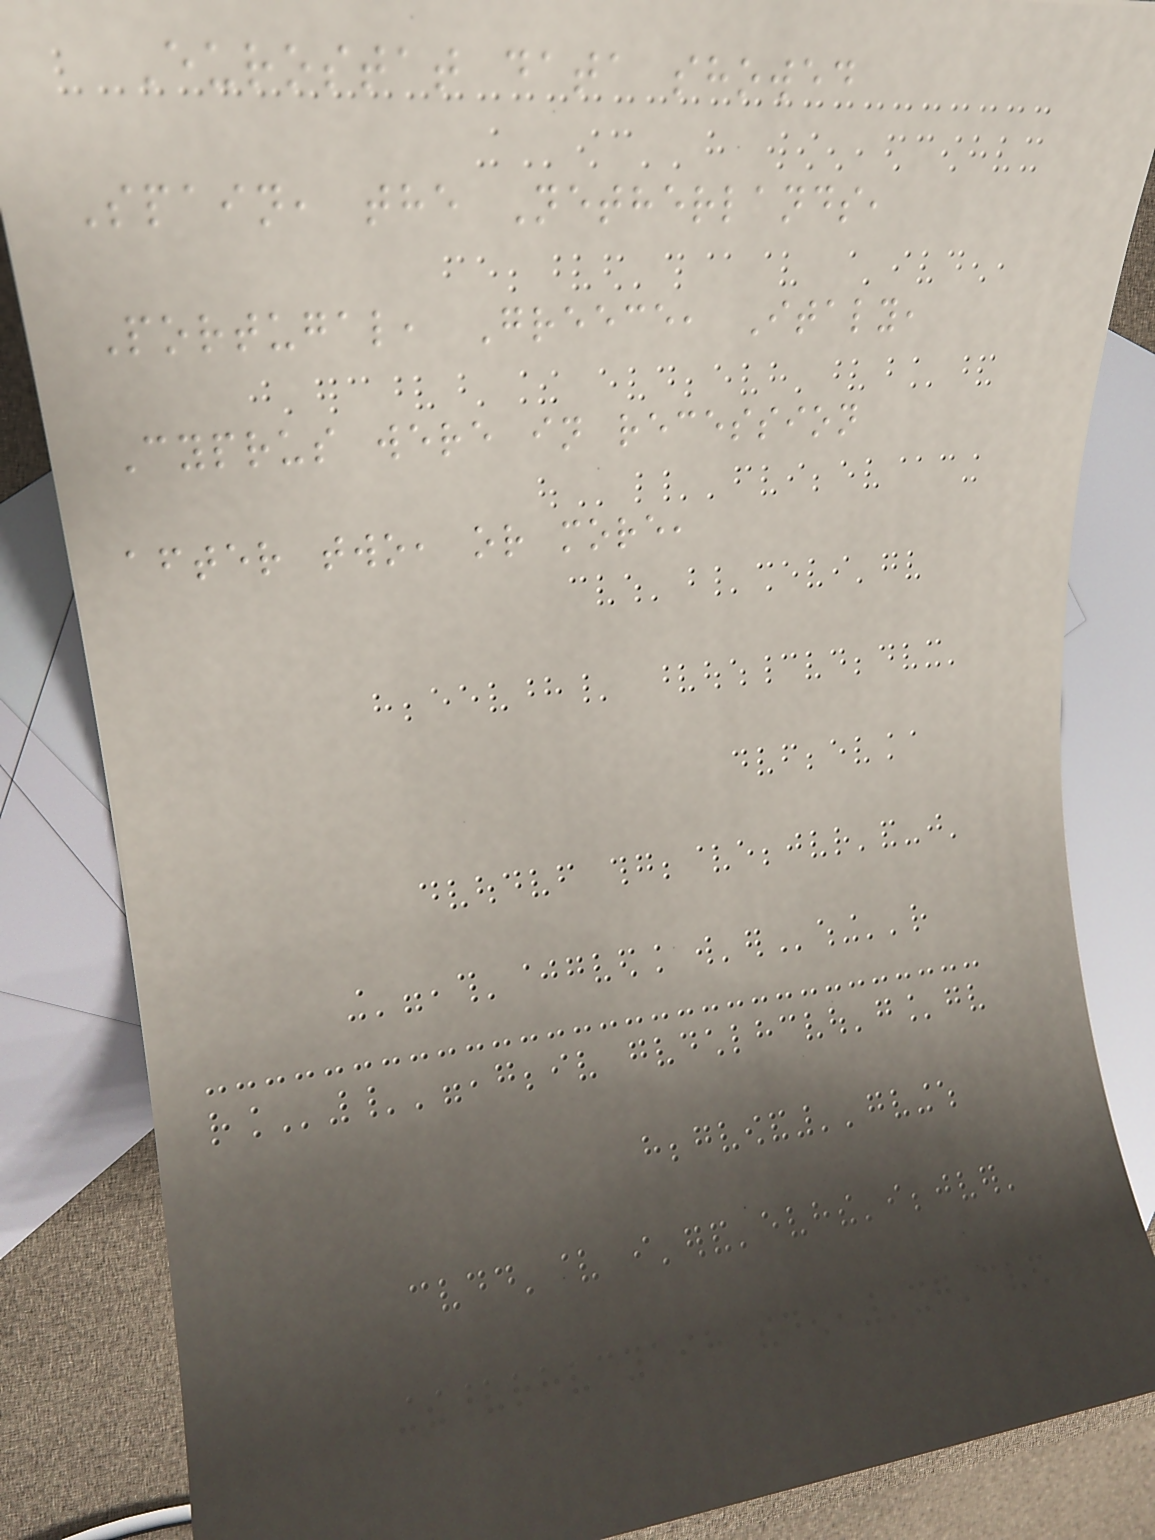Eurostat data showed
Spain, the Netherlands,
Portugal, Greece, Italy,
Cyprus were in recession
after two, or more,
